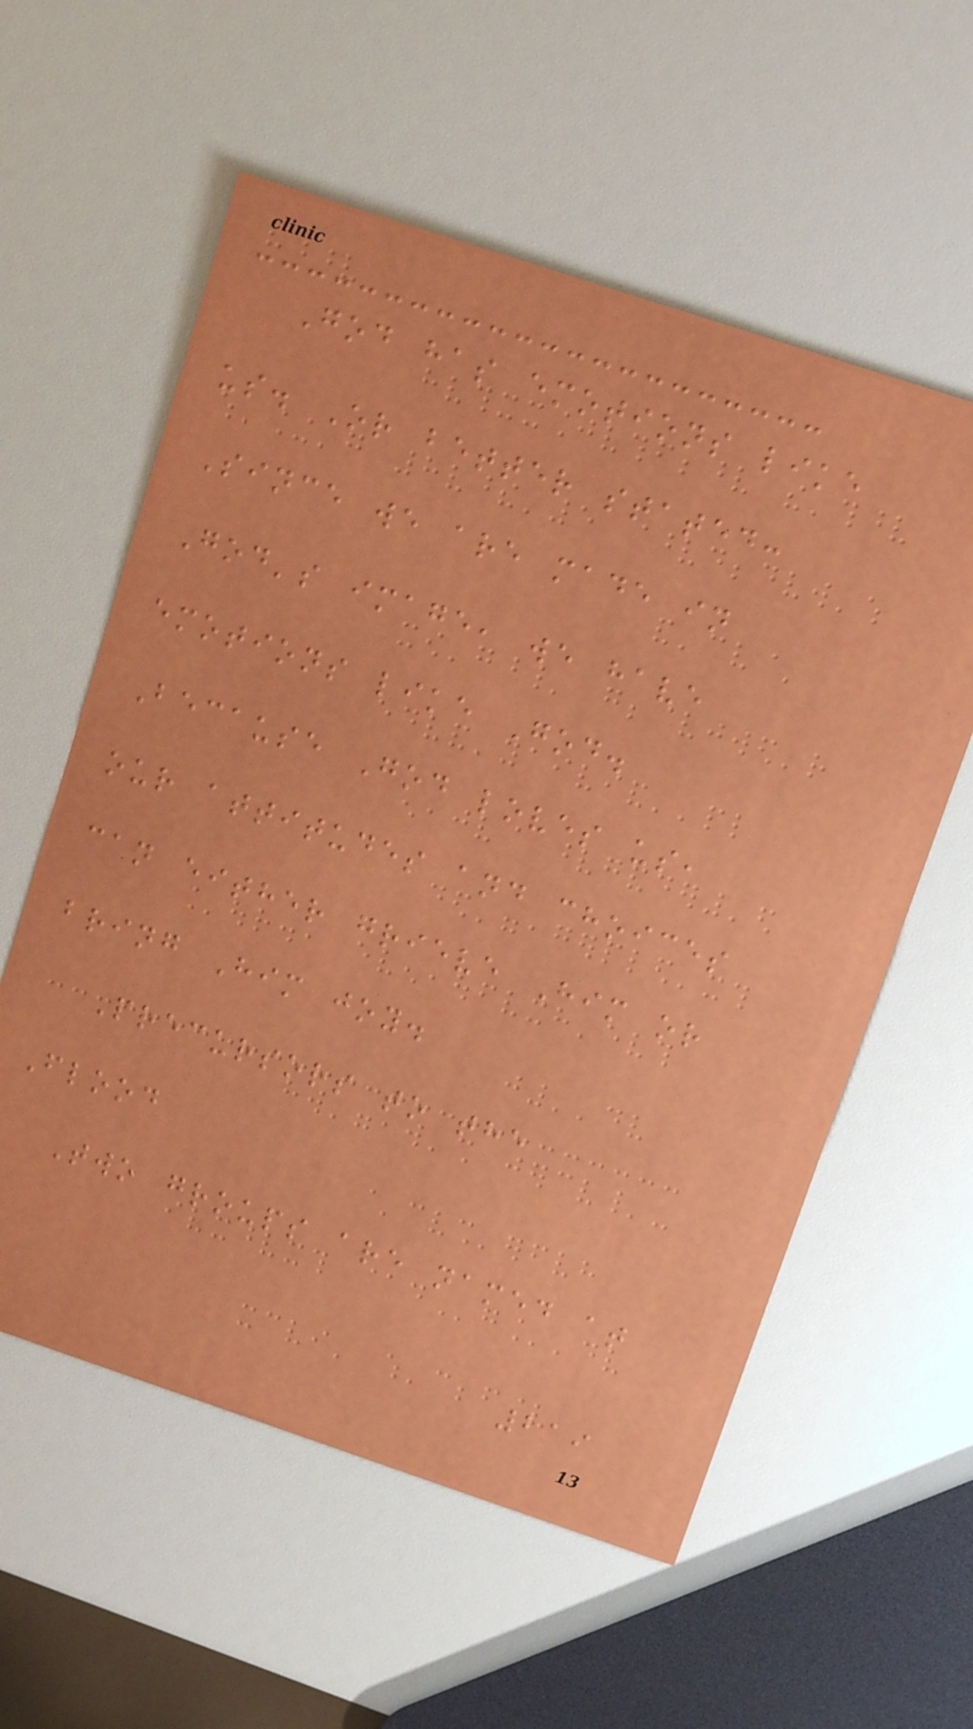God has emotions like
us. Or better stated:
Since we are made in
God's image, we have
emotions like God.
Because God loves us,
our attitudes and choices
can either grieve Him or
bring Him joy.
Precursors to the
Flood
Two groups are named at
219
